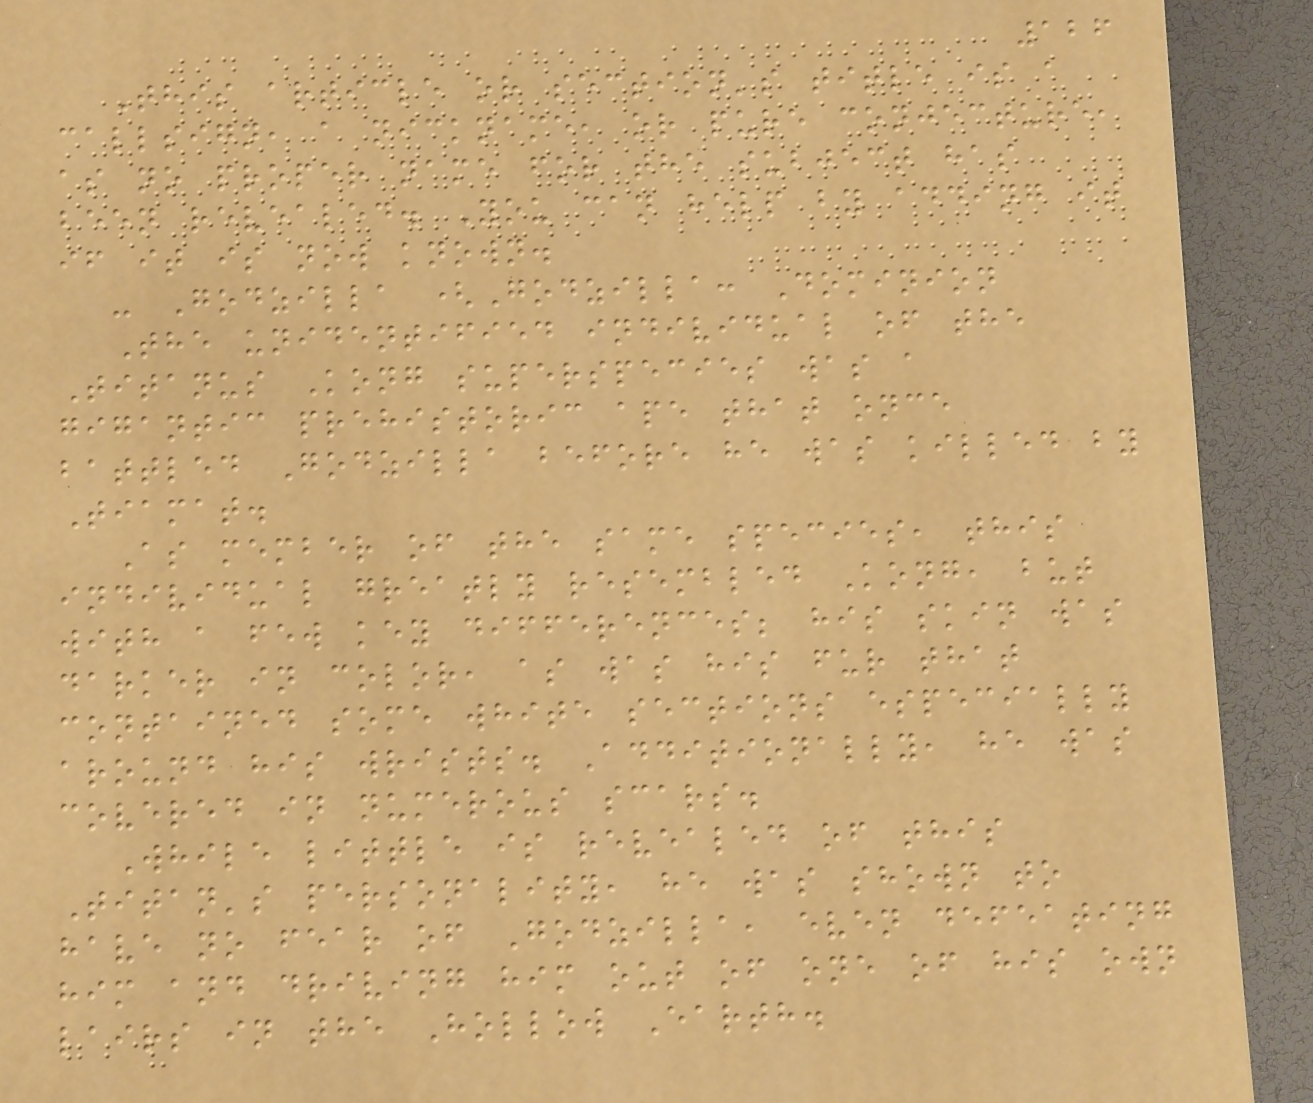126
This article or section's title is a
callsign, a nickname, or pure conjecture,
as no proper name for the subject has
been revealed. You can help by adding it
if it is now known.
- Godzilla (Godzilla: Dominion
The unidentified individual of the
Titanus Kong superspecies was a
gigantic prehistoric ape that once
battled Godzilla before he was killed by
Tiamat.
As member of the same species, this
individual greatly resembled Kong, but
with a few key differences; his skin was
darker in color, as was his fur that
contained some white sections especially
around his wrists. Additionally, he was
covered in numerous scars.
While little is revealed of this
Titan's personality, he was shown to
have no fear of Godzilla, even defeating
him and driving him out of one of his own
lairs in the Hollow Earth.
